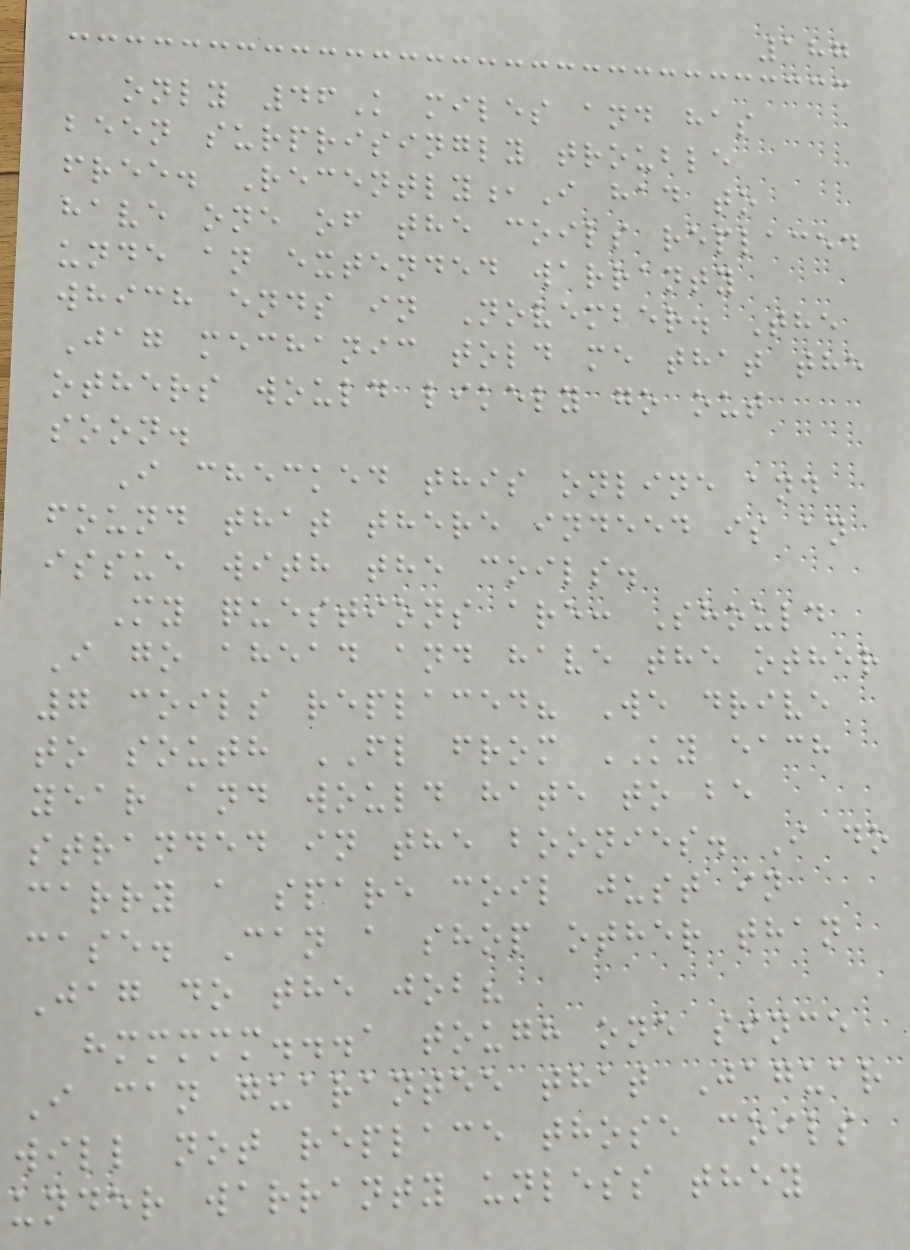187
only 46K miles and has
been surprisingly trouble
free. Recently,I had to
have one of the coils replaced
unde an extended warranty
which ends in November. The
Jag mechanic told me that the
others would likely go out
soon.
I checked this online and
found that there indeed is an
issue with the coils.
My questions are: Should
I go ahead and have the other
7 coils replaced? We drive
to south FL from KY each
year and would hate to be
stranded in the boonies. I do
carry a spare coil just in
case. Can a shop other than
Jag do the job?
hmmmmm...a tough one since
I can guarantee that Jaguar
will not replace those coils
under warranty unless they
